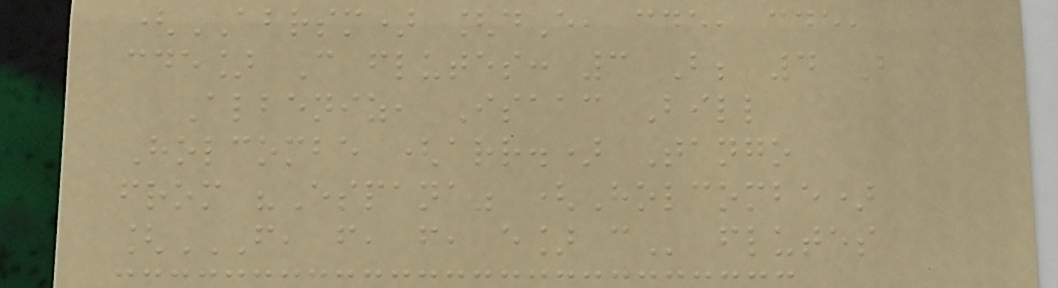(ABRSM) [dE, cde, cde,
cde] C flutes: 3 B; 4 B
Albeniz, Isaac Bill
Holcombe (arr.) Tango
from "Espana" (Holcombe)
[F, F, F, E] C flutes
